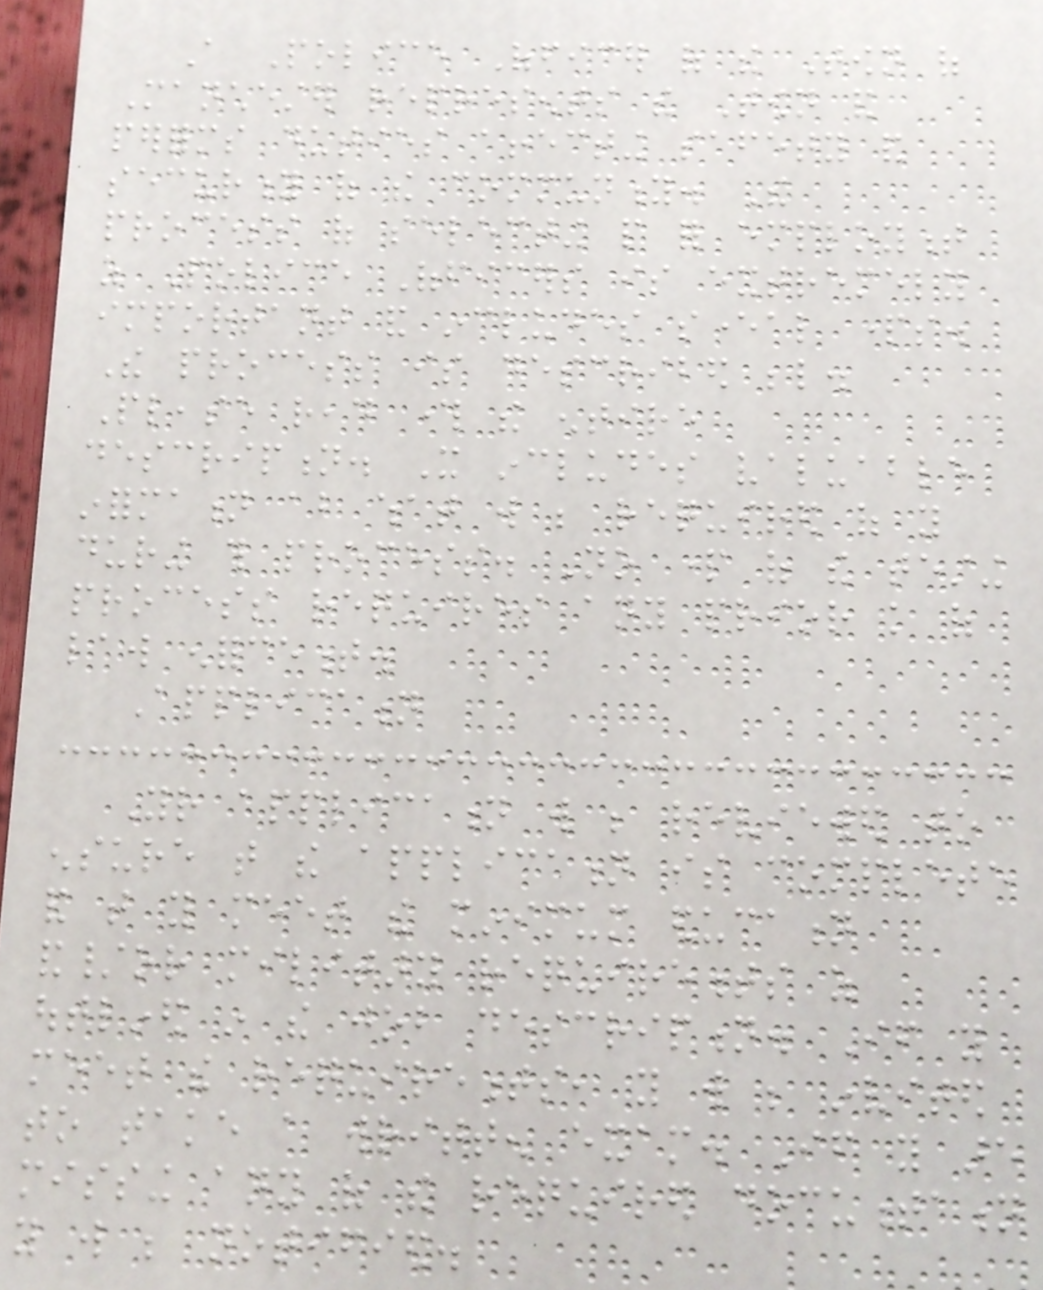A Police Officer of the Town of
Manchester represents the Town and
performs duties affecting safety and
security of the community. The
process of selecting people for employment
as Police Officers is extremely
important and includes several parts.
The process is described below.
Please read through the entire
description. It includes valuable
information about what will be required of you
during this process. No part of the testing
process requires any prior knowledge of
law enforcement.
Application
Your application will be reviewed to
ensure that the application is complete
and that you meet the minimum education
and/or military requirements as
outlined in the job description. If you
meet the requirements, you will be invited
to take a written exam. If you are
missing any of the required documentation
you will be notified.
